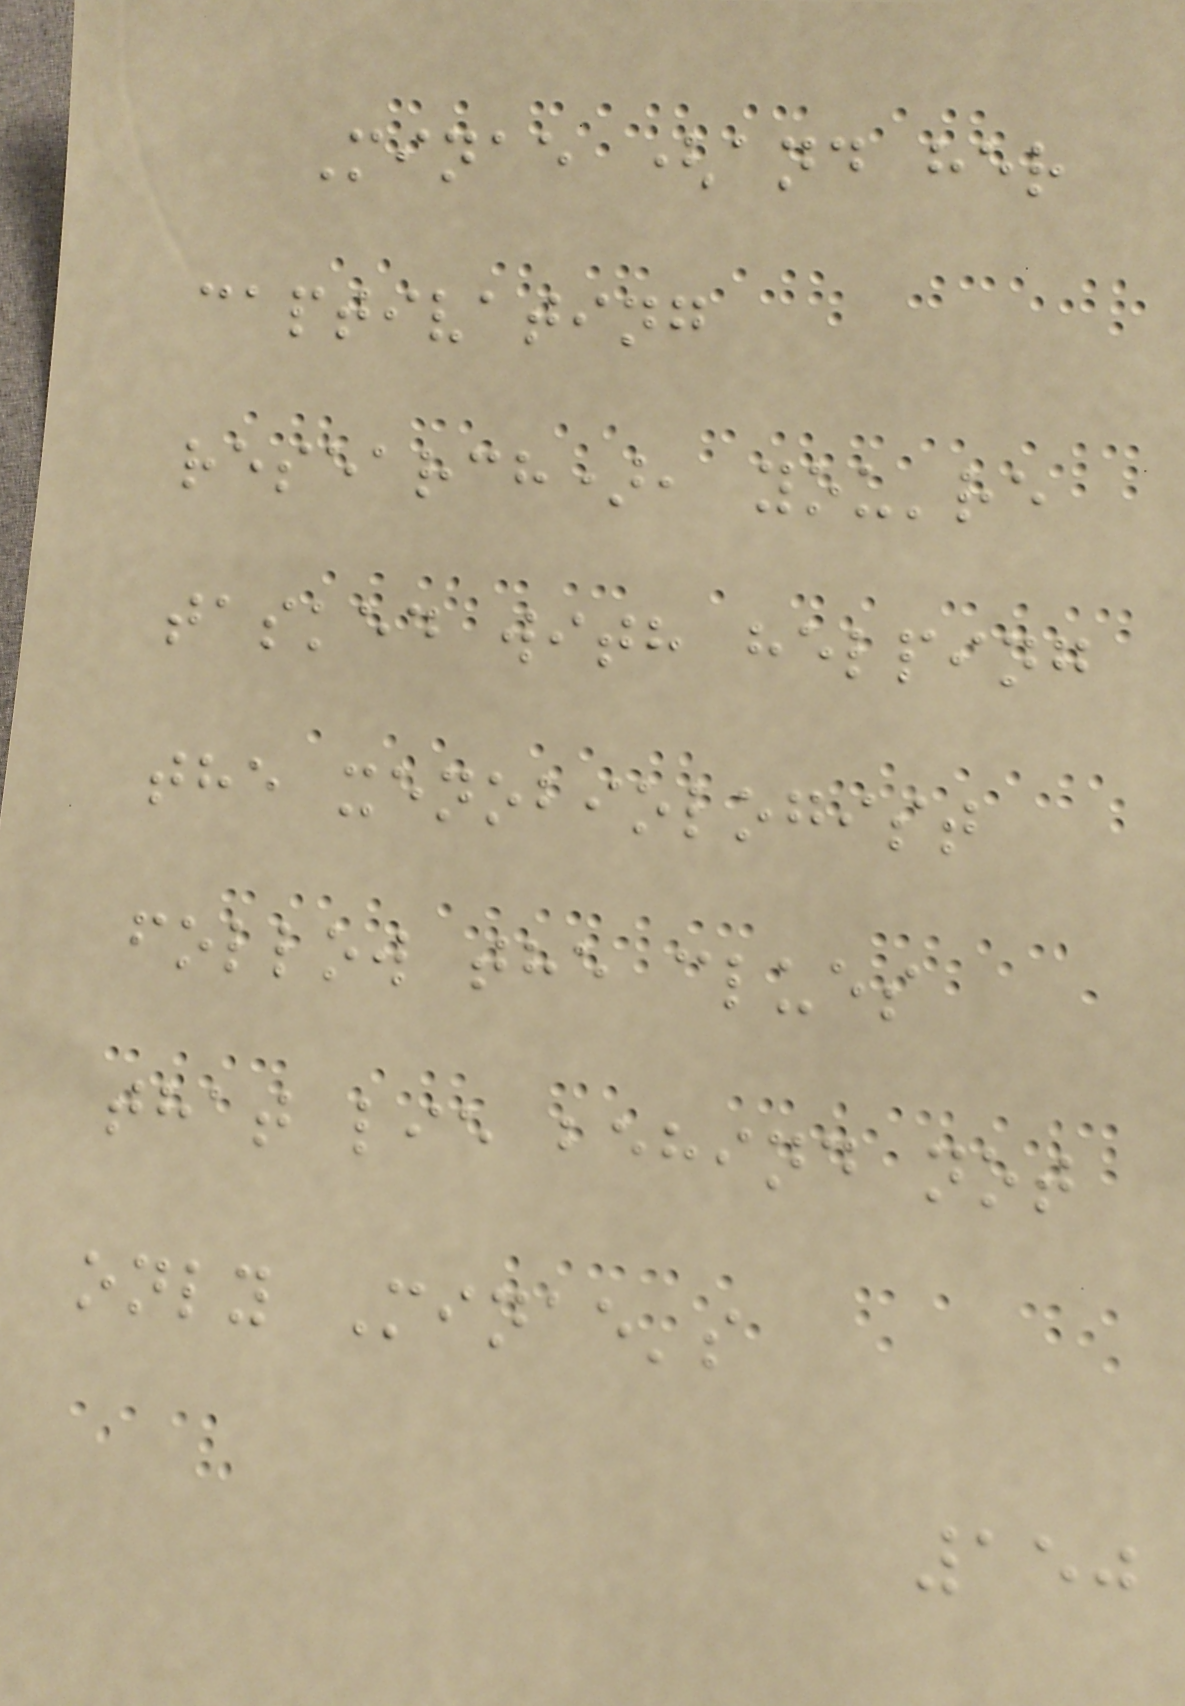Minae (and her
captivating
research), you're
tasked with helping
the xenobiologist
follow the clues
that lie behind not
only Minae's
150
